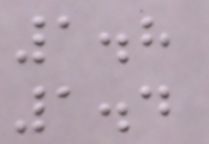1.8
1.4
